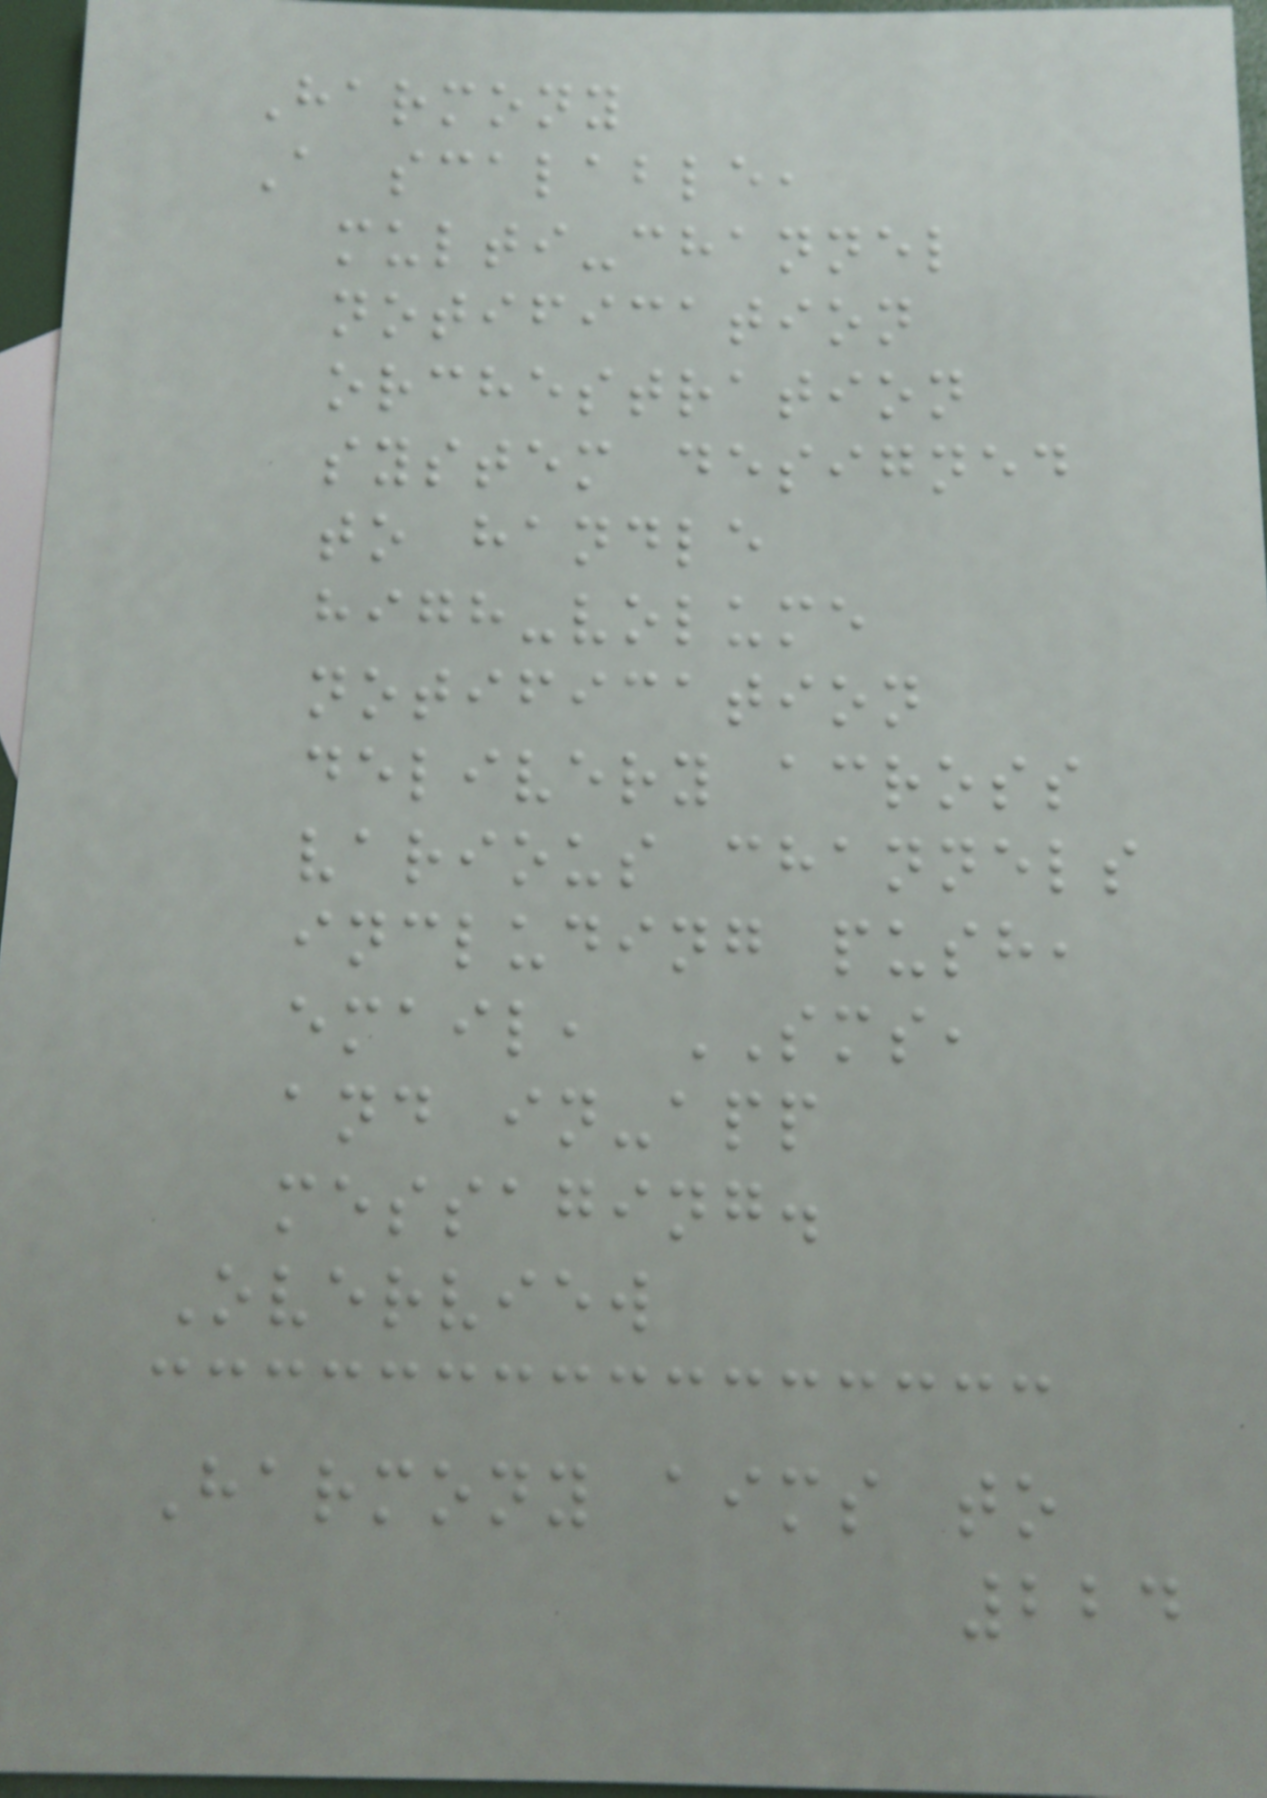Harmony
A scalable,
multi-channel
notification
orchestration
system designed
to handle
high-volume
notification
delivery across
various channels
including push,
email, SMS,
and in-app
messaging.
Overview
Harmony aims to
224
